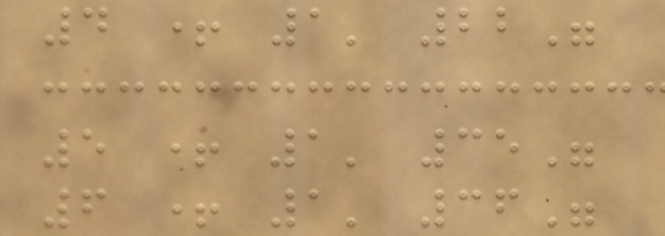4 + 1' 22"
5 + 1' 35"
6 + 1' 36"
